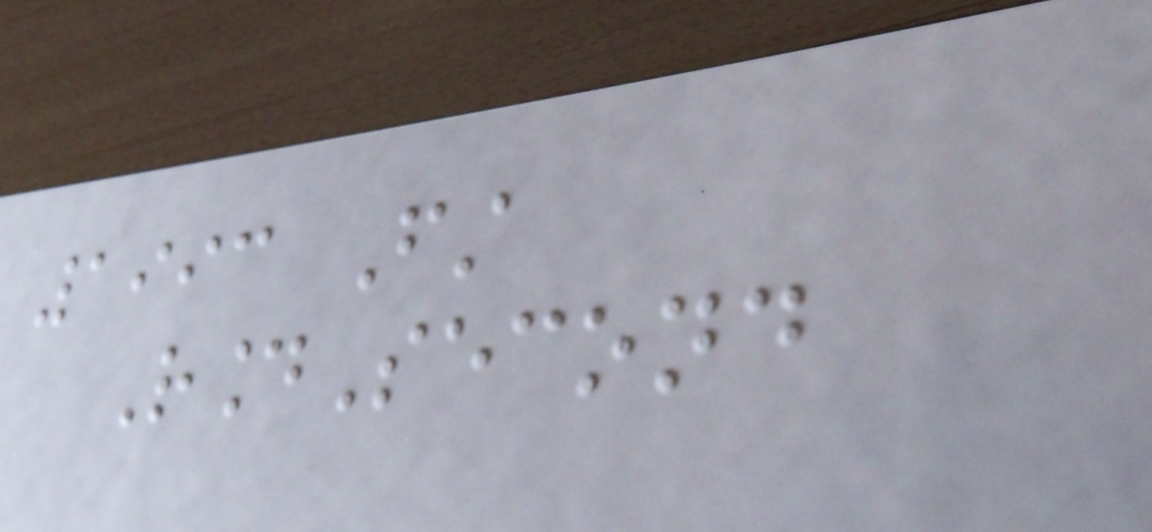1993 First
RoundSecond
